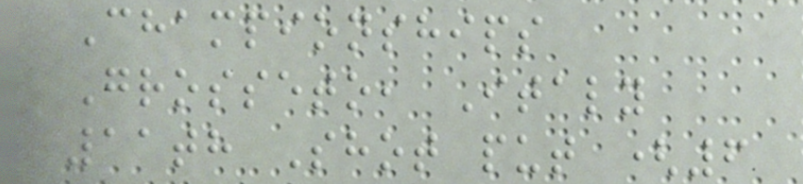Championships
Grosseto, Italy
11th Shot put (6
